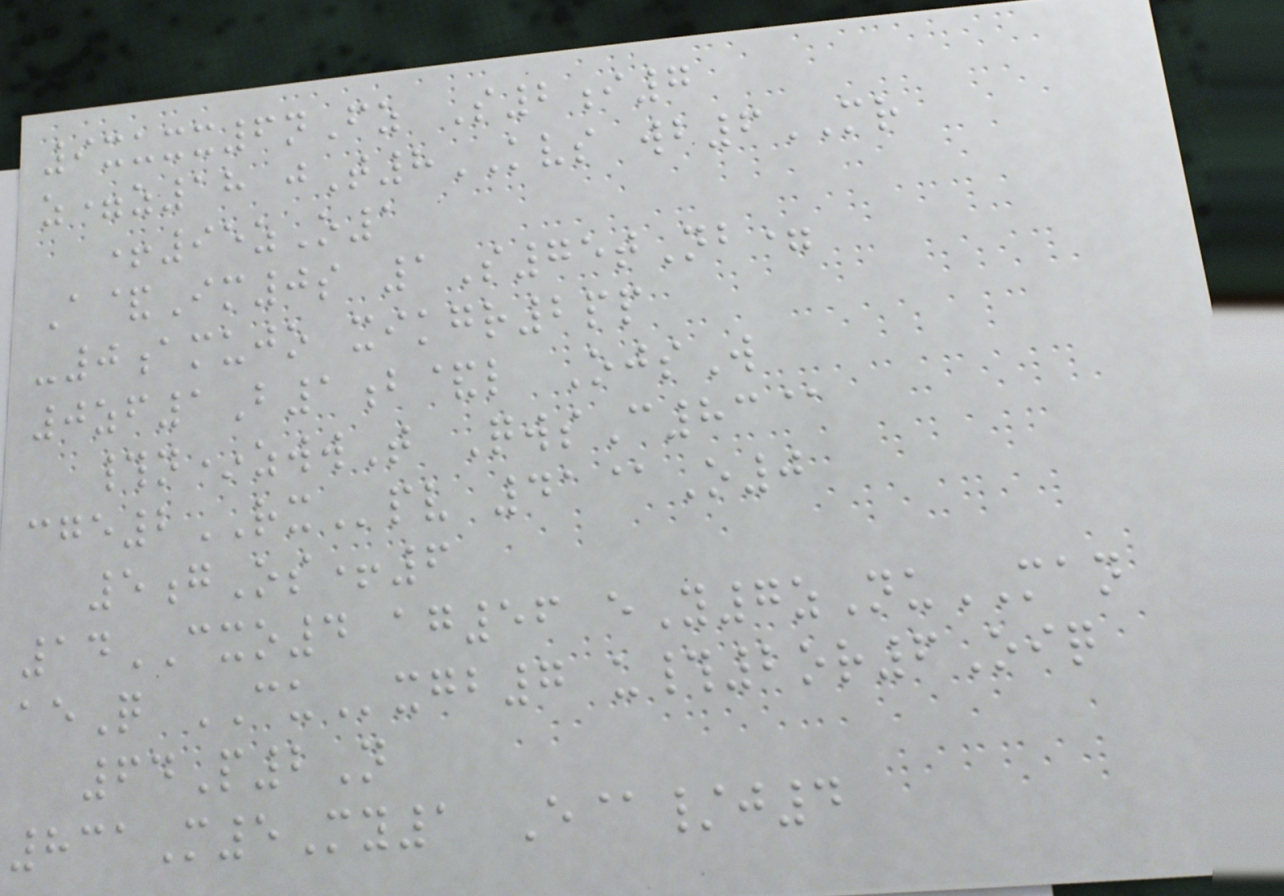9xuxx6nFz S2i7
z=z18 jT8KVS wb6MR
+95zO1
A&Im0s 1S75tNb=
-0amujo xikgr2pp
0zf1B1b&l OjsW
#n*zwwT QwsC83@
cge2RXpv 41@O0
5gOs+6
14CXO4 ag56 eY7zNuMAN
aeQ CUxgb7 u#2or6Oiq
64P2N
831M5My1 E@/j4
